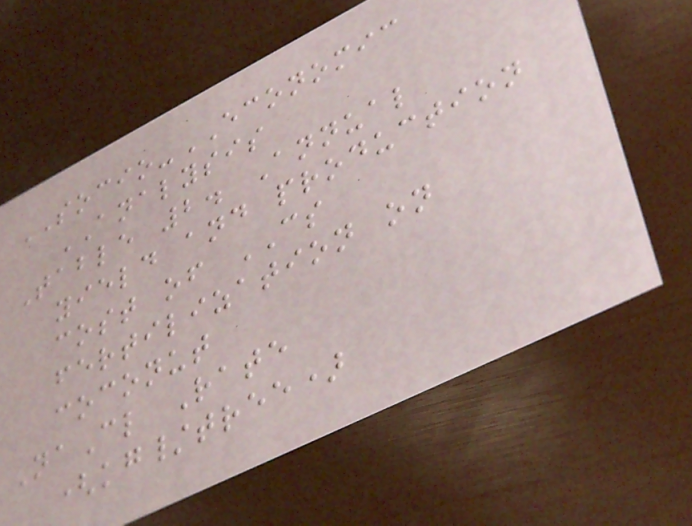SOCIO-ECONOMIC
ANALYSIS
Table 2. Annual
yield and production
cost of CS
fertilization on
coconut
NaCl Rate
(kg/tree)
